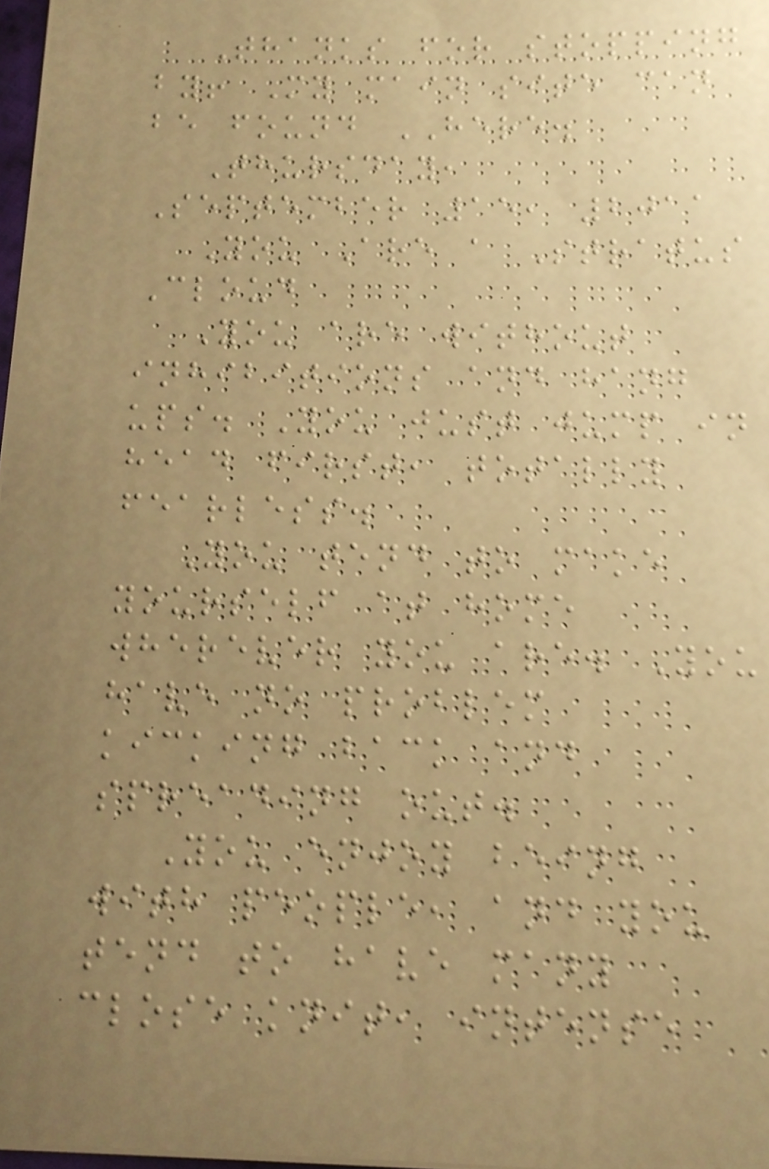Thanks for stopping
by! My main site can
be found HERE.
Thursday,
September 15, 2011
You Are a Stratus
Cloud
You are without
inhibitions and hang
ups. You just jump in
head first, totally
fearless.
You tend to make
yourself at home
wherever you are. You
have no problem
kicking back and
spreading out.
You enjoy being
with people, and you
tend to have many
close knit, intense
